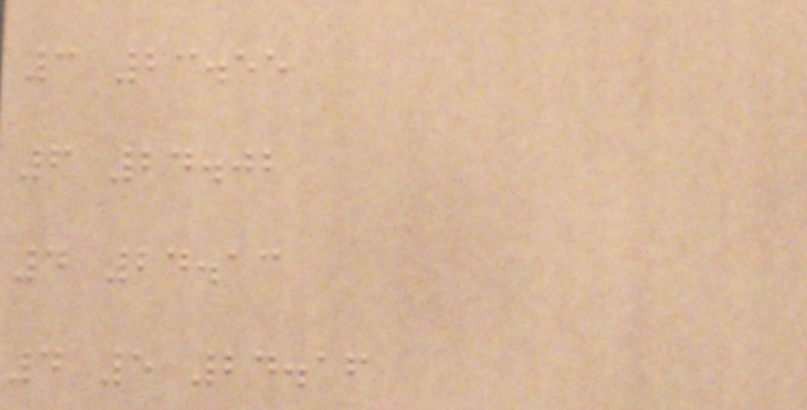3 23.55
6 24.02
4 24.13
4 5 24.16
